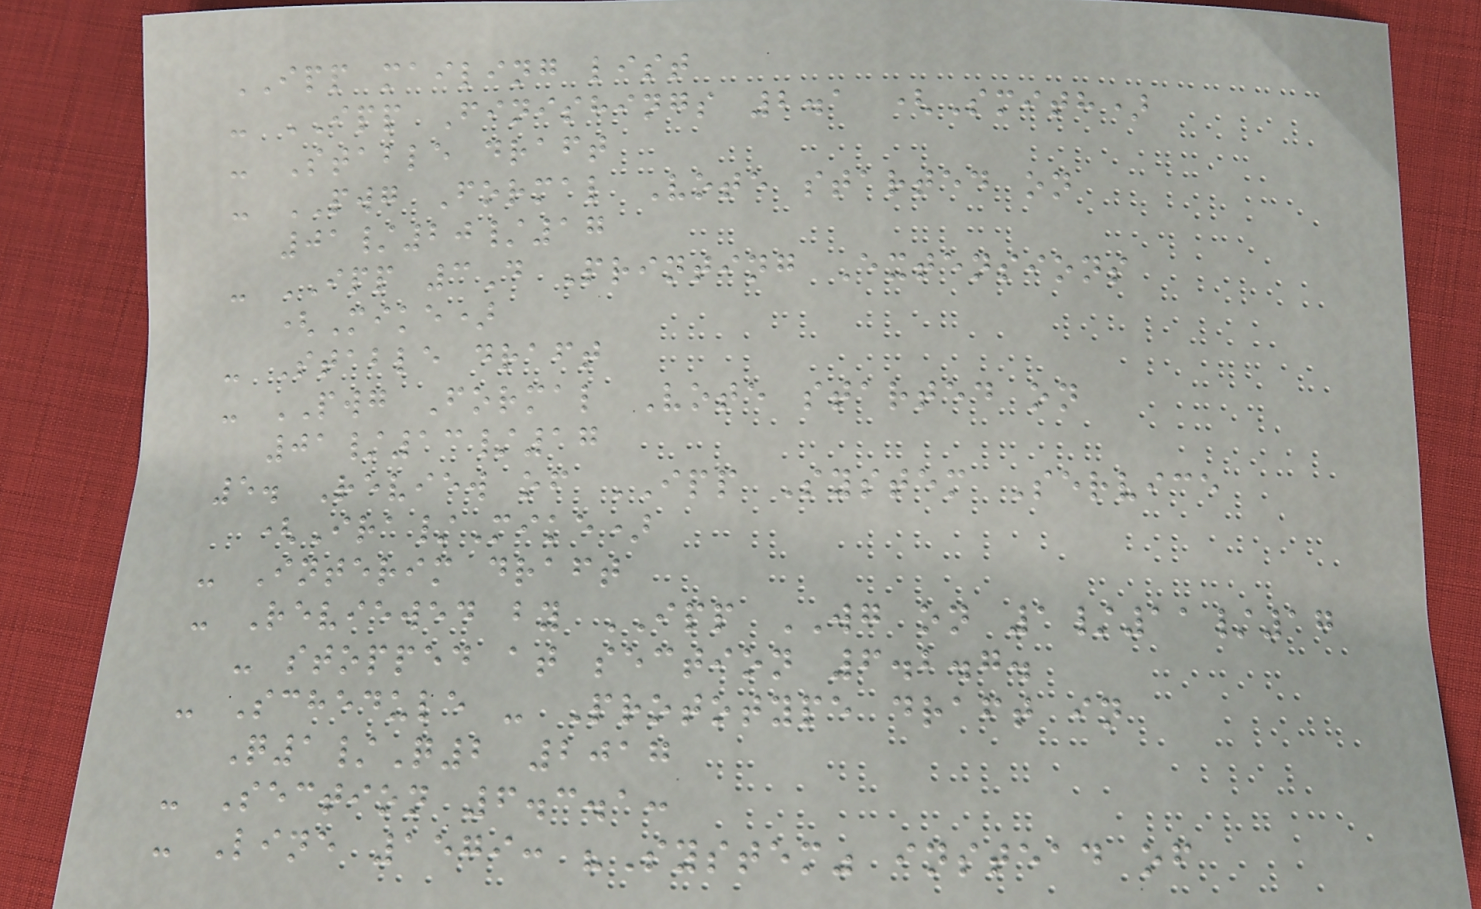IPP mailing list
- IPP Finishings 2.1 (Smith)
- Stable draft
- PWG Formal Vote started on
01/20/17
- IPP 3D Printing Extensions
(Mike)
- Stable draft
- PWG Formal Vote started on
01/13/17
5. Review of IPP System Service
(Ira/Mike)
- Interim draft
- Reviewed by IPP WG on 1/11/17
- stopped at section 6.2.7.
- Schedule - Prototype draft in
Q1/Q2 2017
- Section 6.3.1:
- Line 1579: "System" instead of
